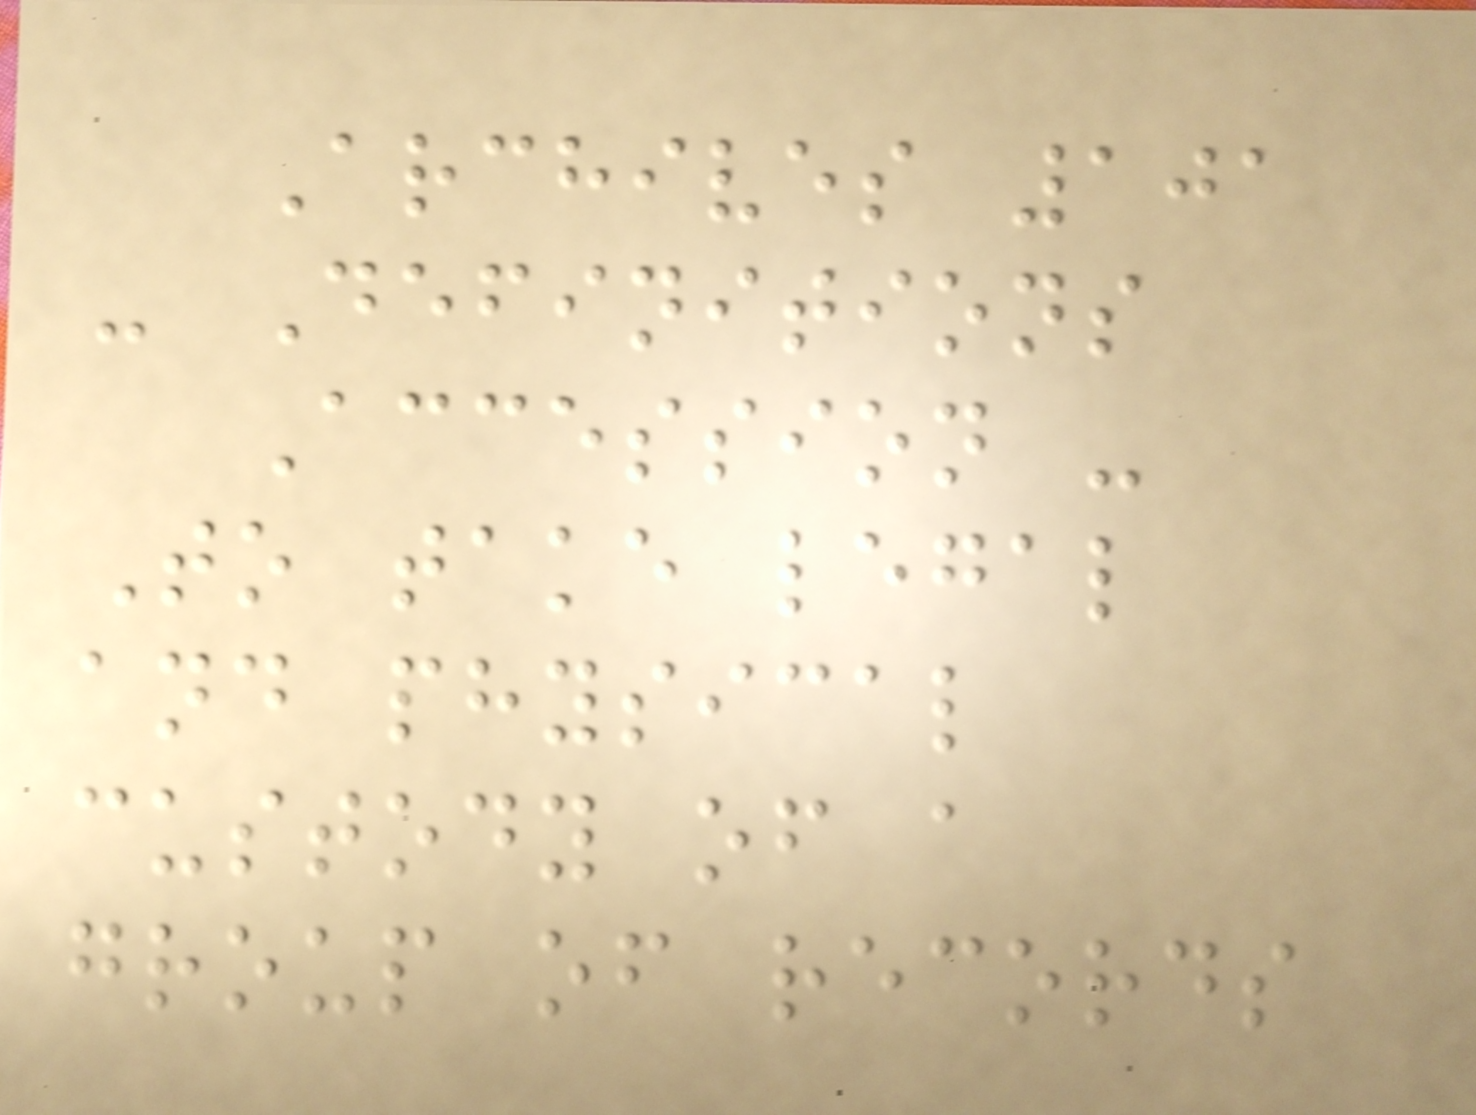Archives 101
- Definitions
Accession -
To take legal
and physical
custody of a
group of records
